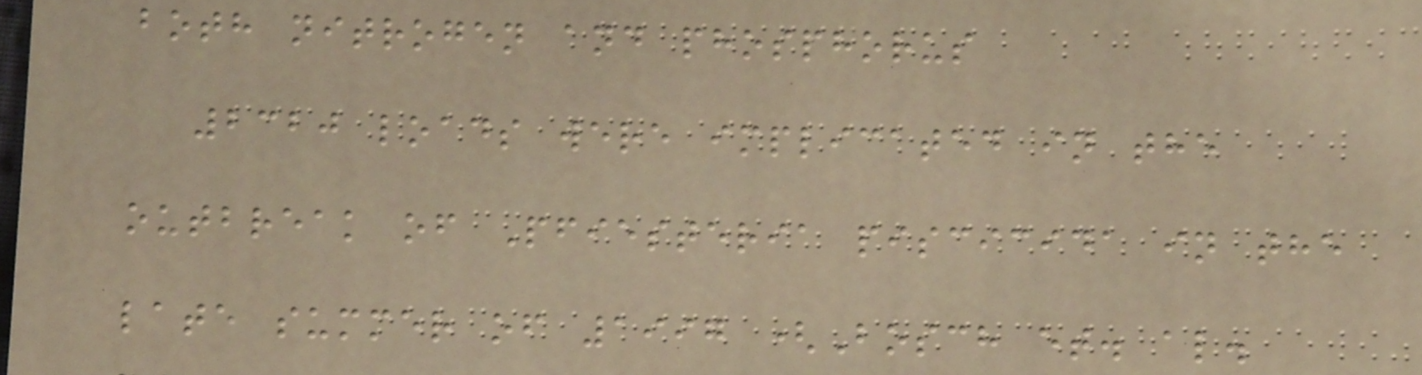both nitrogen and phosphorus
2320 loads were implicated in the
outbreak of Pfiesteria piscicida in the
late summer of 1997 (Bosch et. al.
